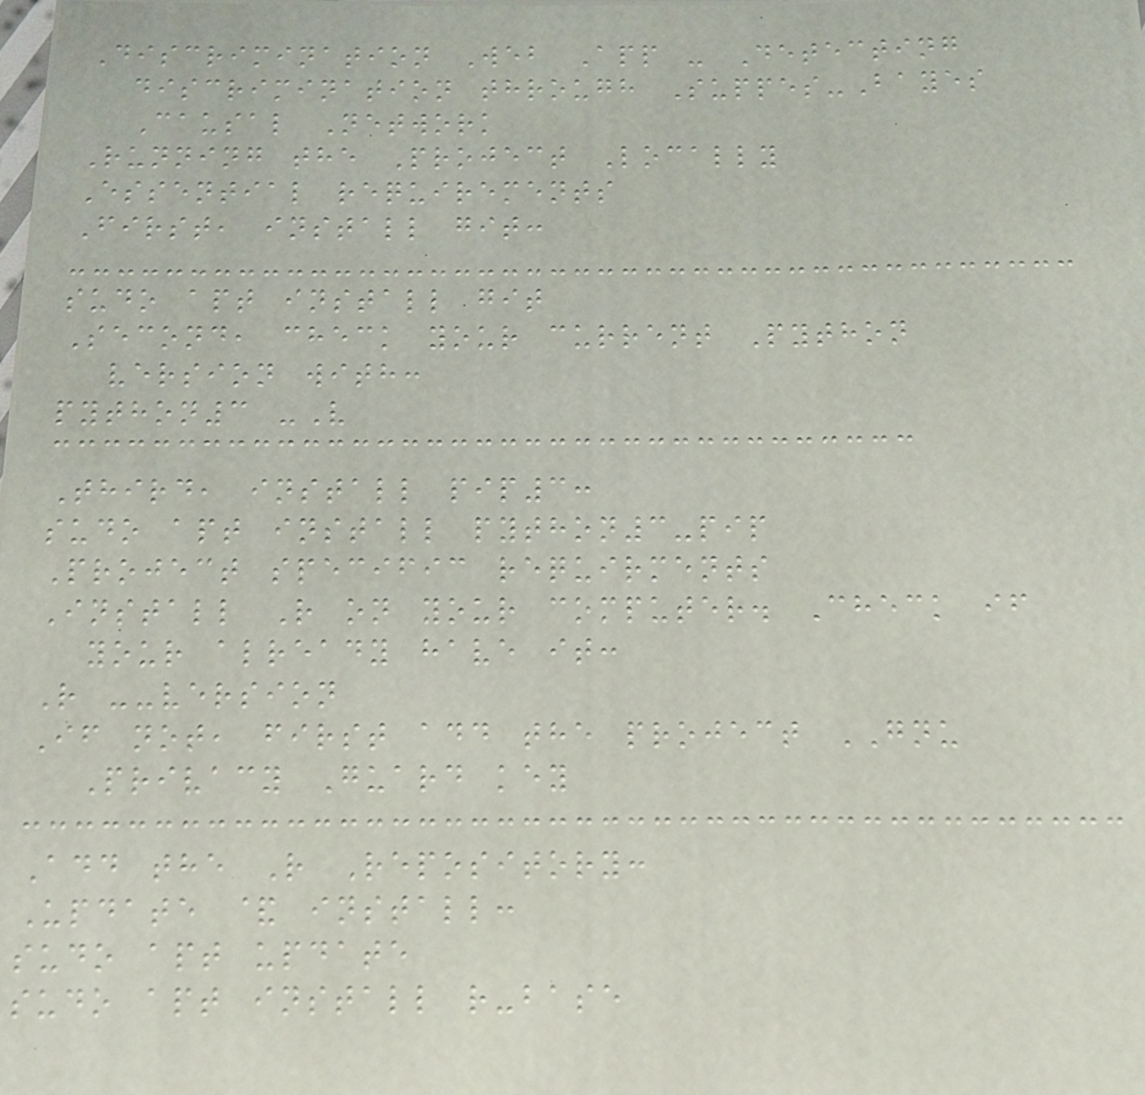Discrimination Web App - Detecting
discrimination through Suppes-Bayes
Causal Network
Running the Project Locally
Essential requirements
First, install git:
sudo apt install git
Second, check your current Python
version with:
python3 -V
Third, install pip3:
sudo apt install python3-pip
Project specific requirments
Install R on your computer. Check if
your already have it:
R --version
If not, first add the project GNU
Privacy Guard key
Add the R Repository:
Update & install:
sudo apt update
sudo apt install r-base
